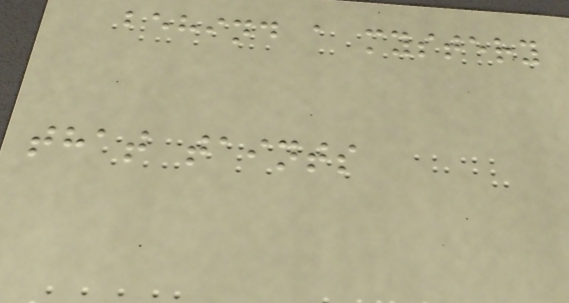behind a mystery
that taints
